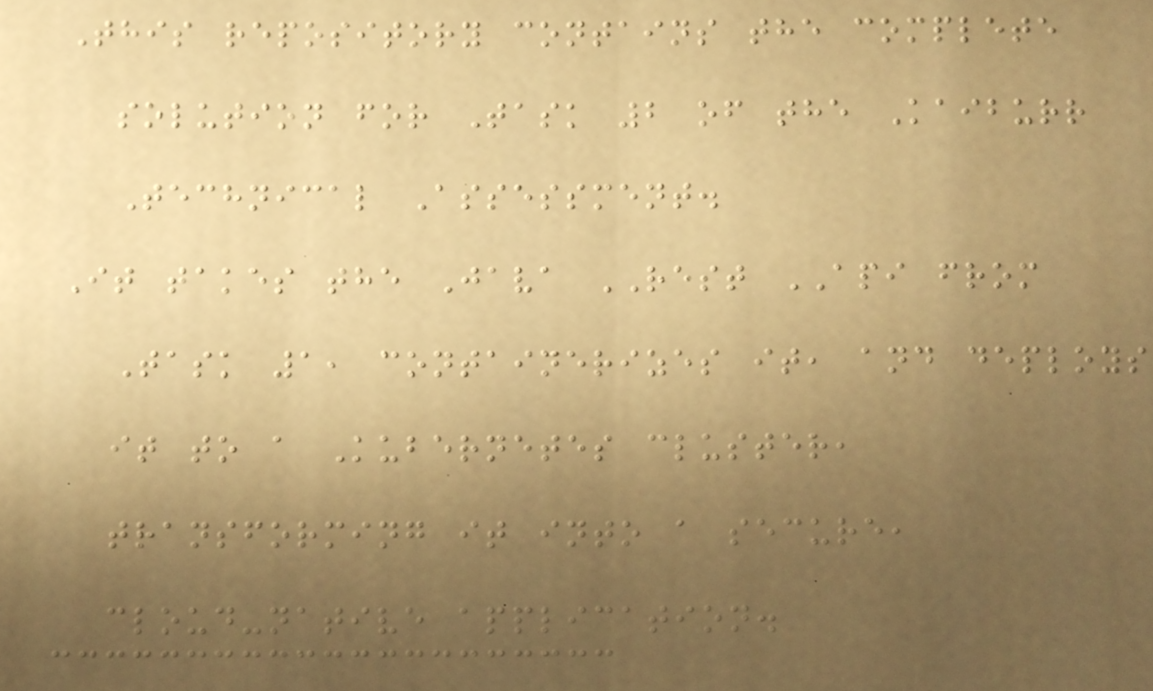This repository contains the complete
solution for Task 2 of the Kaiburr
Technical Assessment.
It takes the Java REST API from
Task 1, containerizes it, and deploys
it to a Kubernetes cluster,
transforming it into a secure,
cloud-native application.
